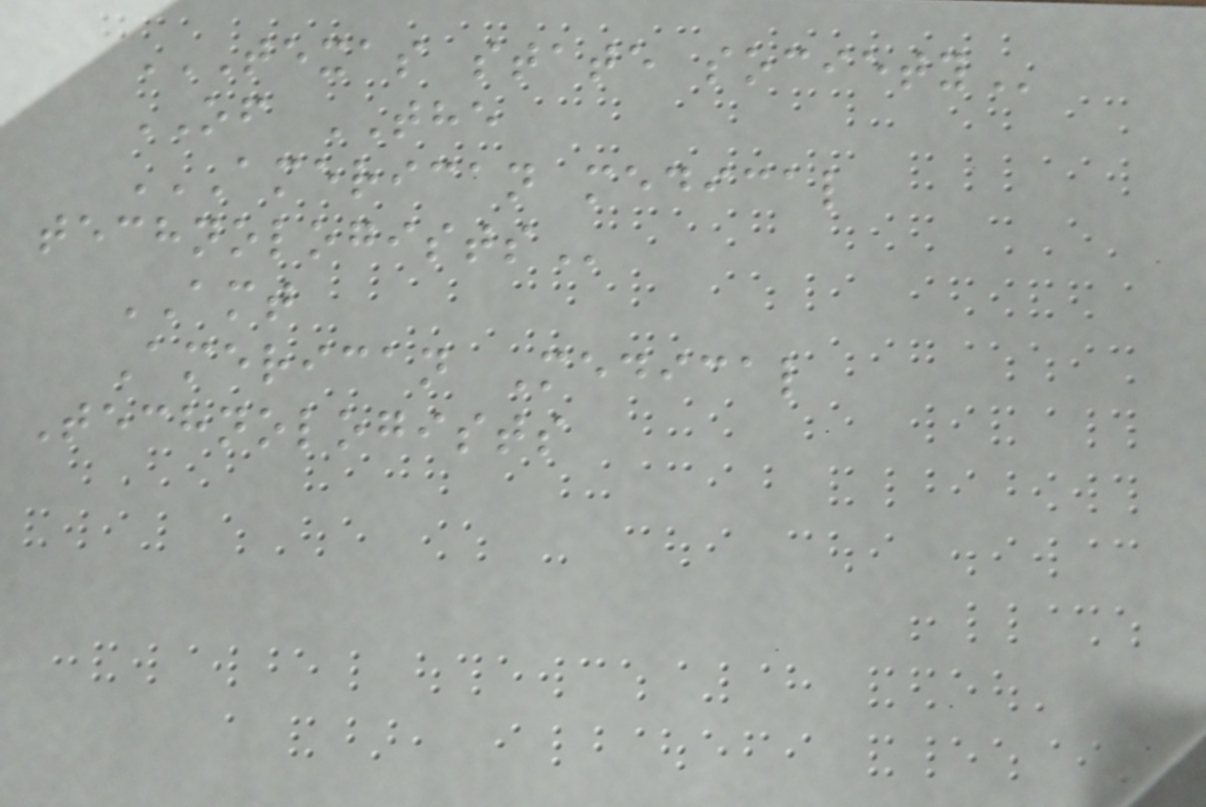TEXAS STATE SOCIETY
OF THE
AMERICAN MEDICAL
TECHNOLOGISTS
AMT
American Medical
Technologists
